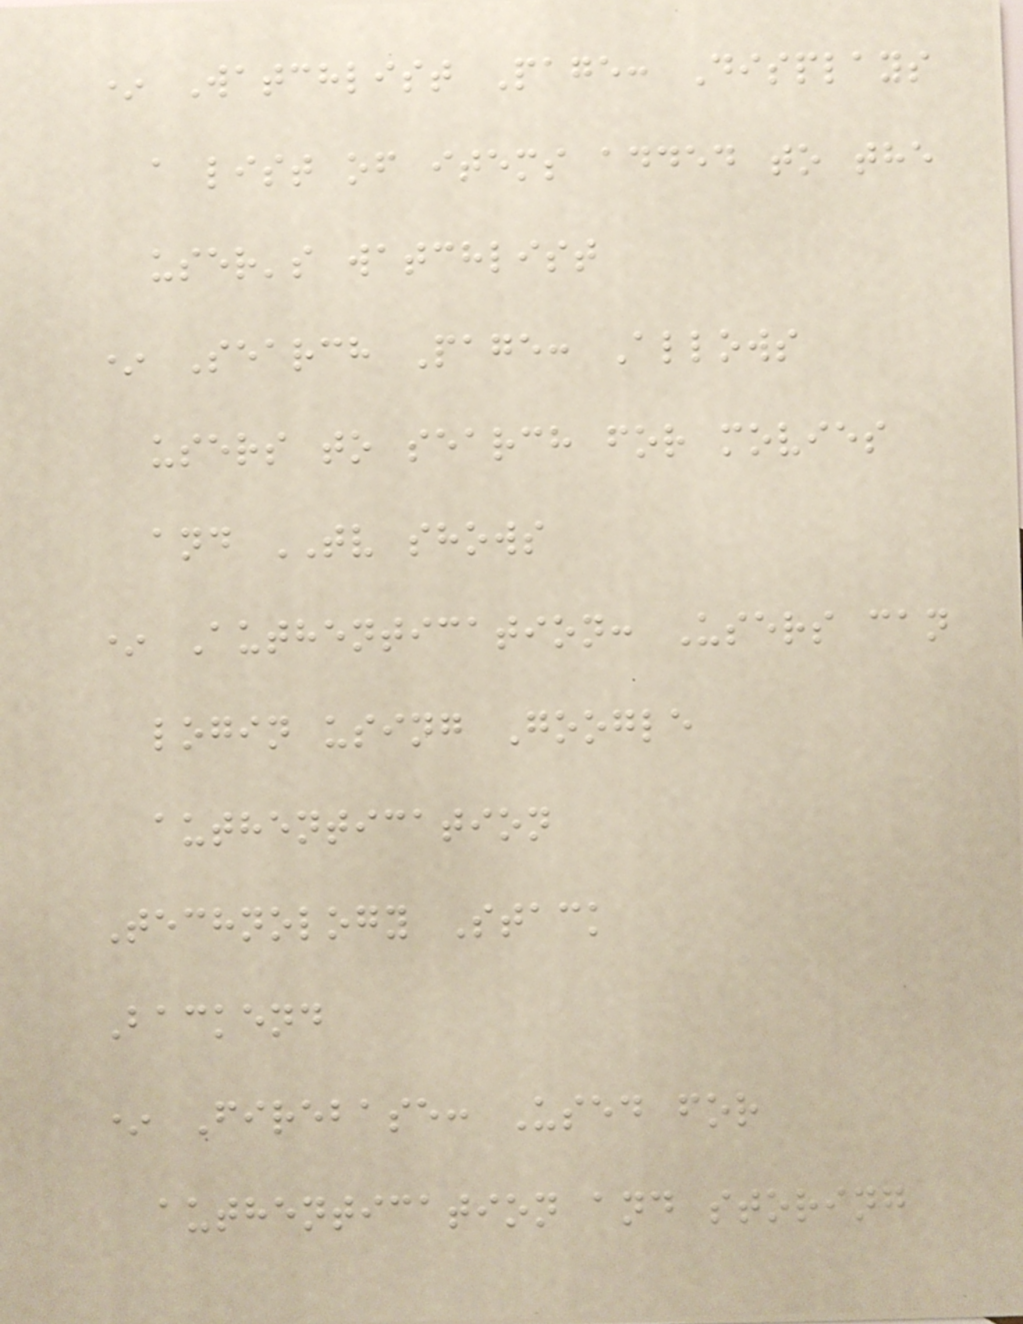* Watchlist Page: Displays
a list of items added to the
user's watchlist
* Search Page: Allows
users to search for movies
and TV shows
* Authentication: Users can
login using Google
authentication
Technology Stack
Backend
* Firebase: Used for
authentication and storing
